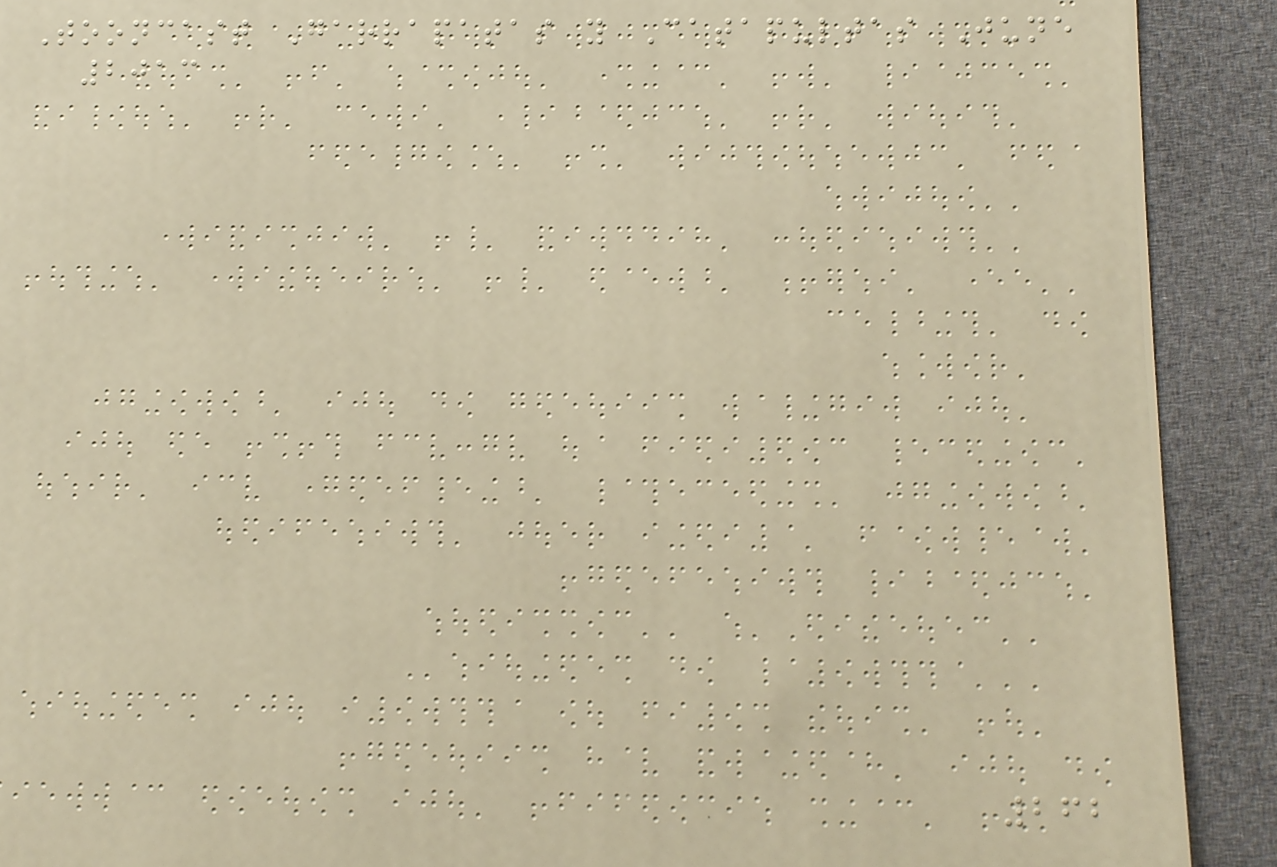Tooncast Garrapatas y Catapultas June
2013
262
